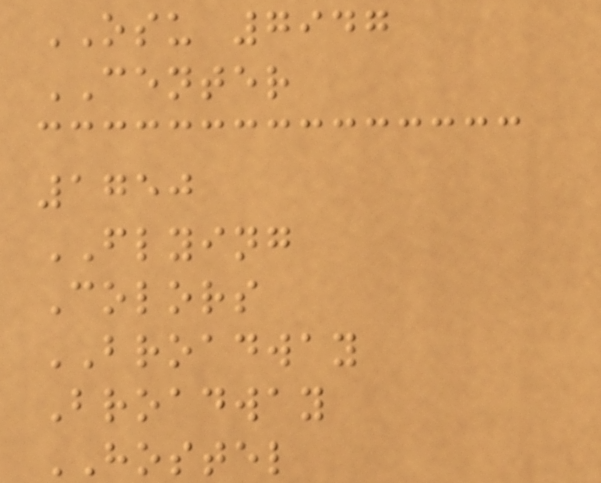OSU 7947
CENTER
1750
FLYING
Colors
BROADWAY
Broadway
HOSTEL
